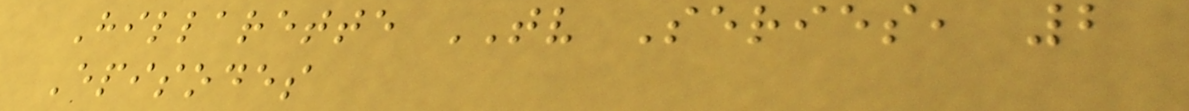Hillarette TV Series, 2
Episodes
